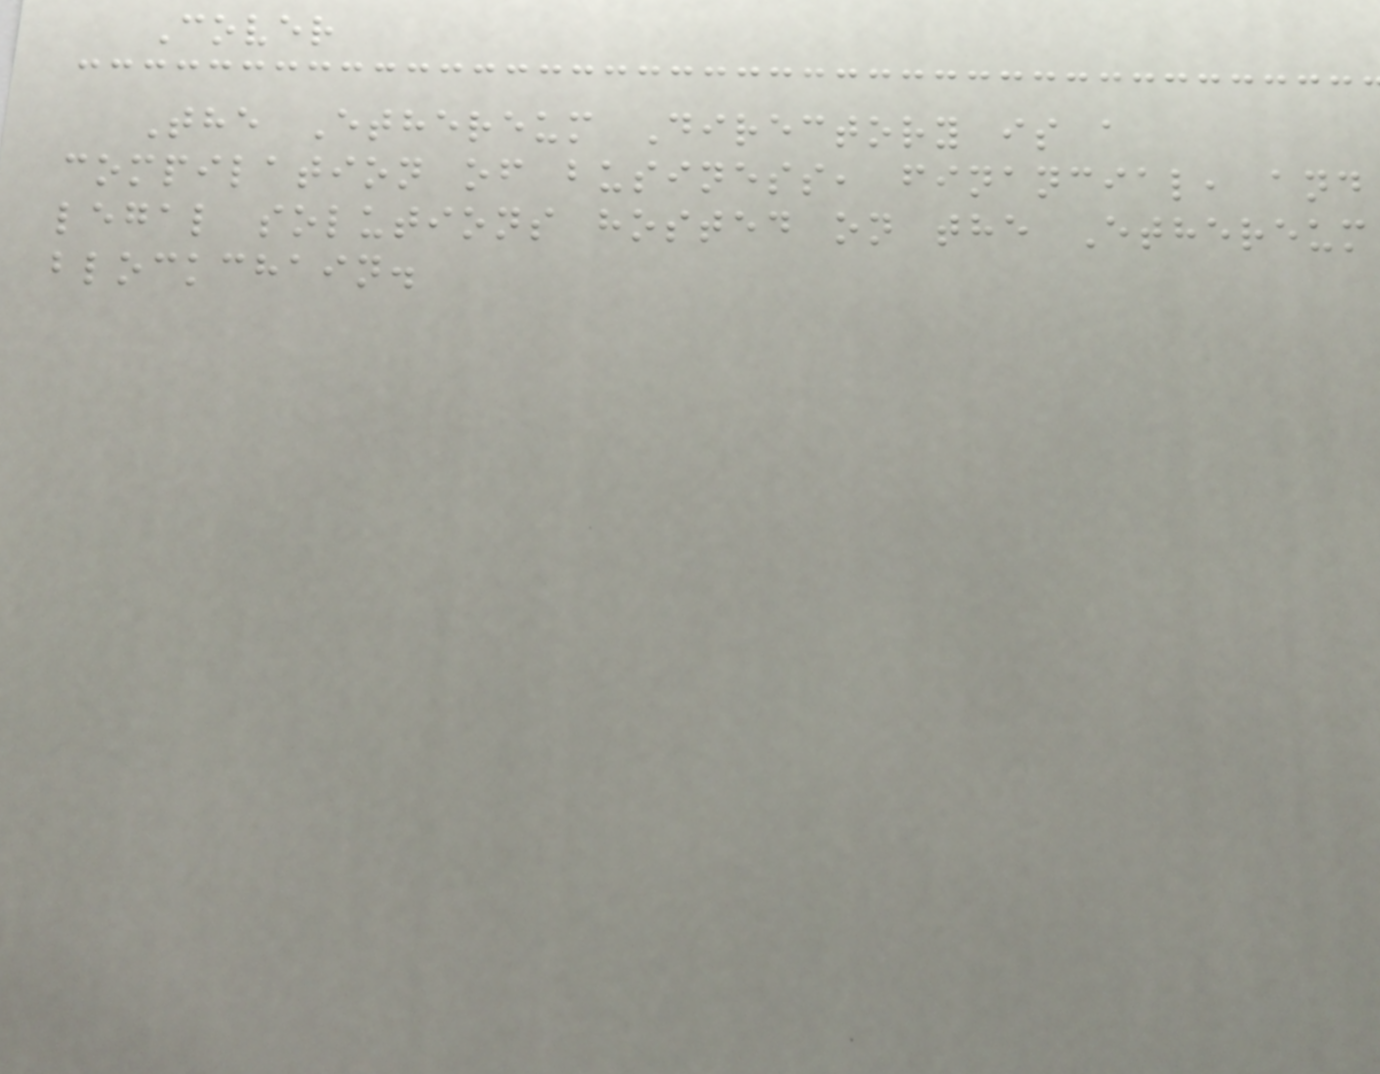Cover
The Ethereum Directory is a
compilation of business, financial, and
legal solutions hosted on the Ethereum
blockchain.
